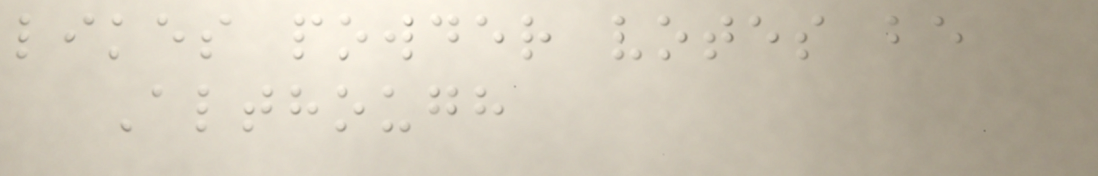likes powder votes be
Although
